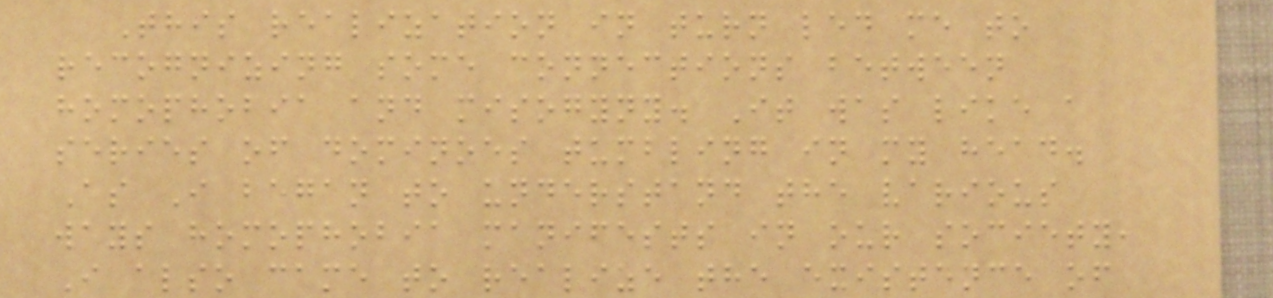This realization in turn led me to
recognizing some connections between
homophobia and misogyny. It was like a
series of dominoes tumbling in my head.
As I began to understand the various
ways homophobia manifests in our society,
I also came to realize the existence of
